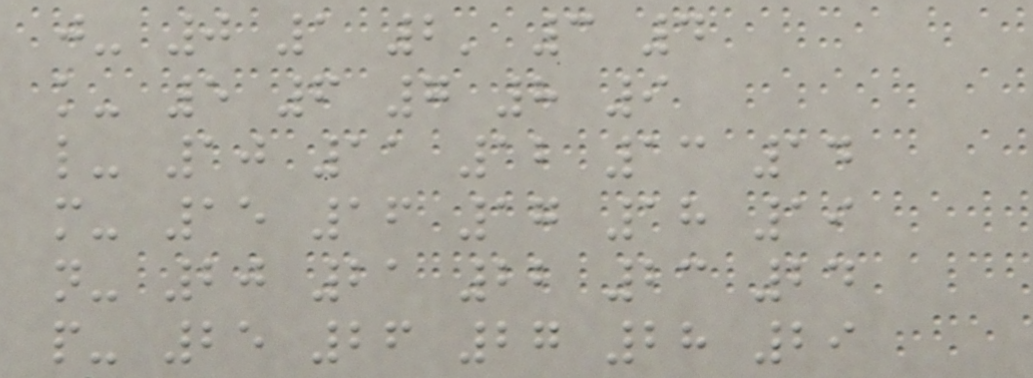j- 0 1 2' 3 4
k- 5 6 7 8 9
l- 10 11 12 13 14
m- 15 16 17 18 19
n- 20 21 22 23 24
p- 25 26 27 28 29
